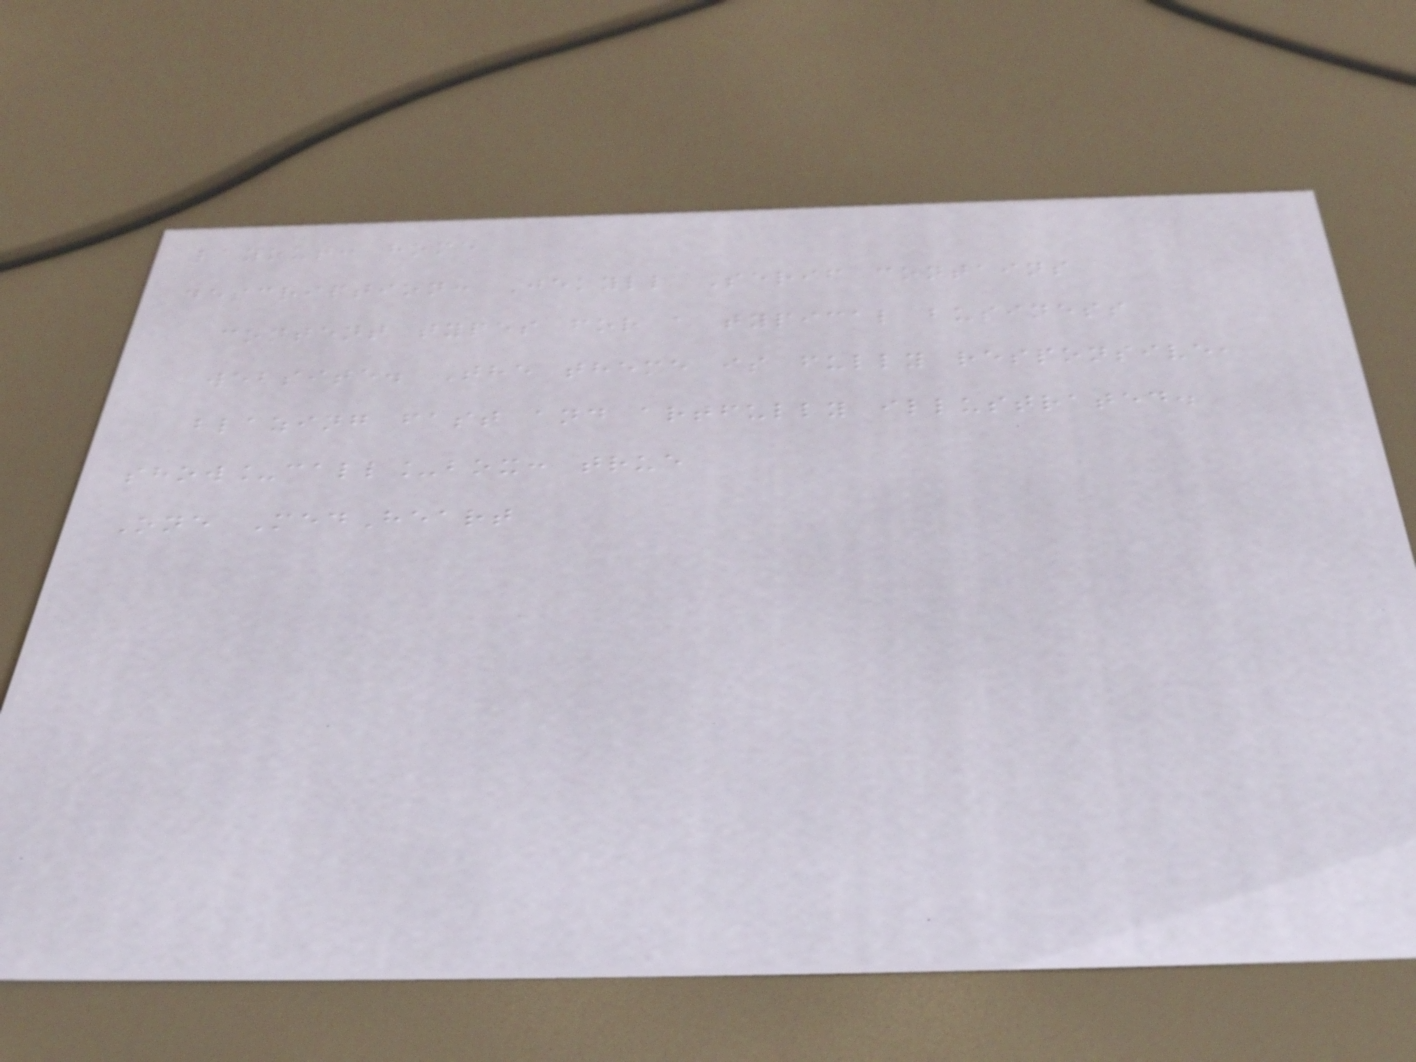layout: home
description: Jekyll Serif contains
content types for a typical business
website. The theme is fully responsive,
blazing fast and artfully illustrated.
show_call_box: true
One MedHeart
